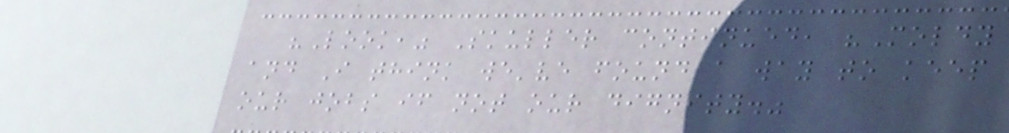"Look," Skuller continued, "Moldy
and I think we've found a way to keep
our jobs if not our dignity."
